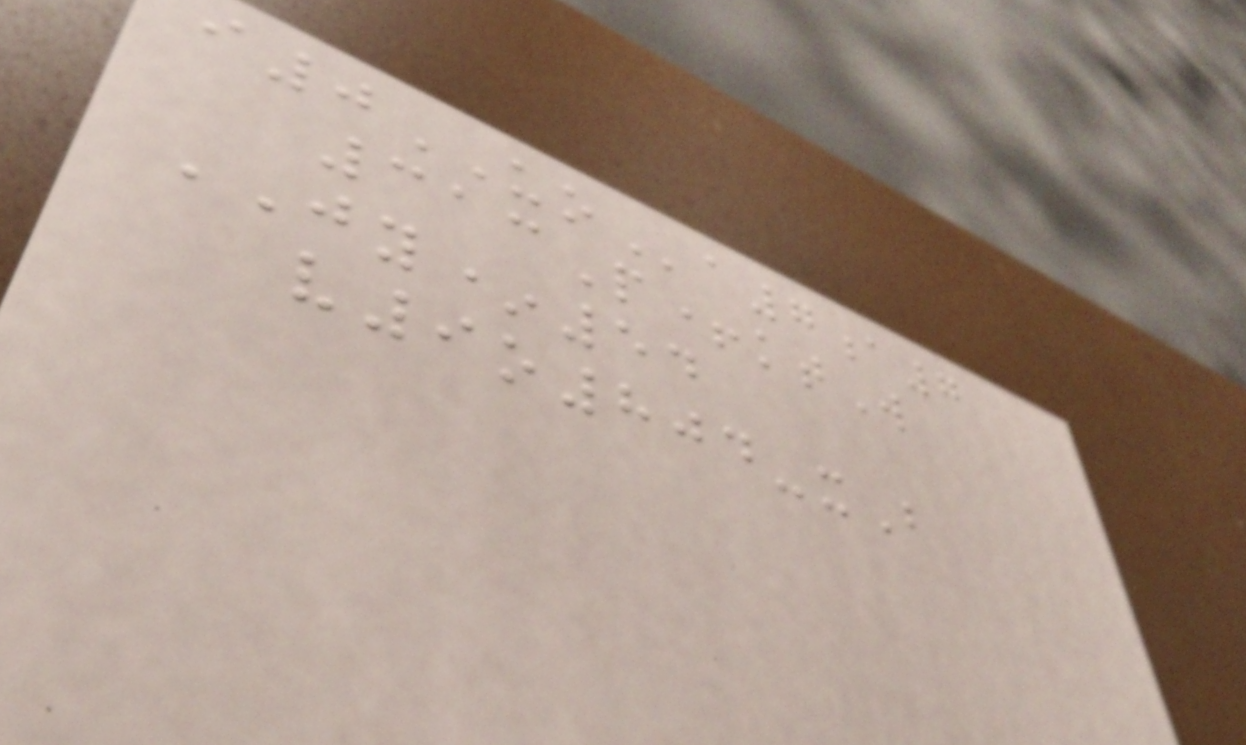i0UOa7a7
313P+ktW
JY*54
v9o804-xB
